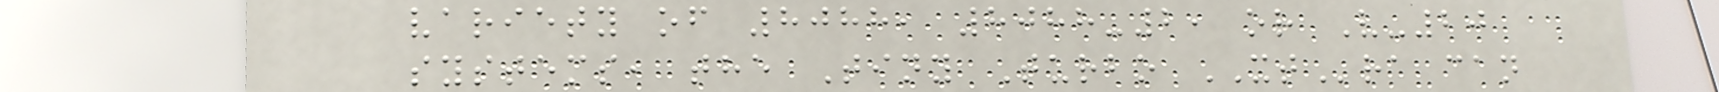variety of 8088, 8088-2, or V-20
systems, the Tiny Turbo XTra can
